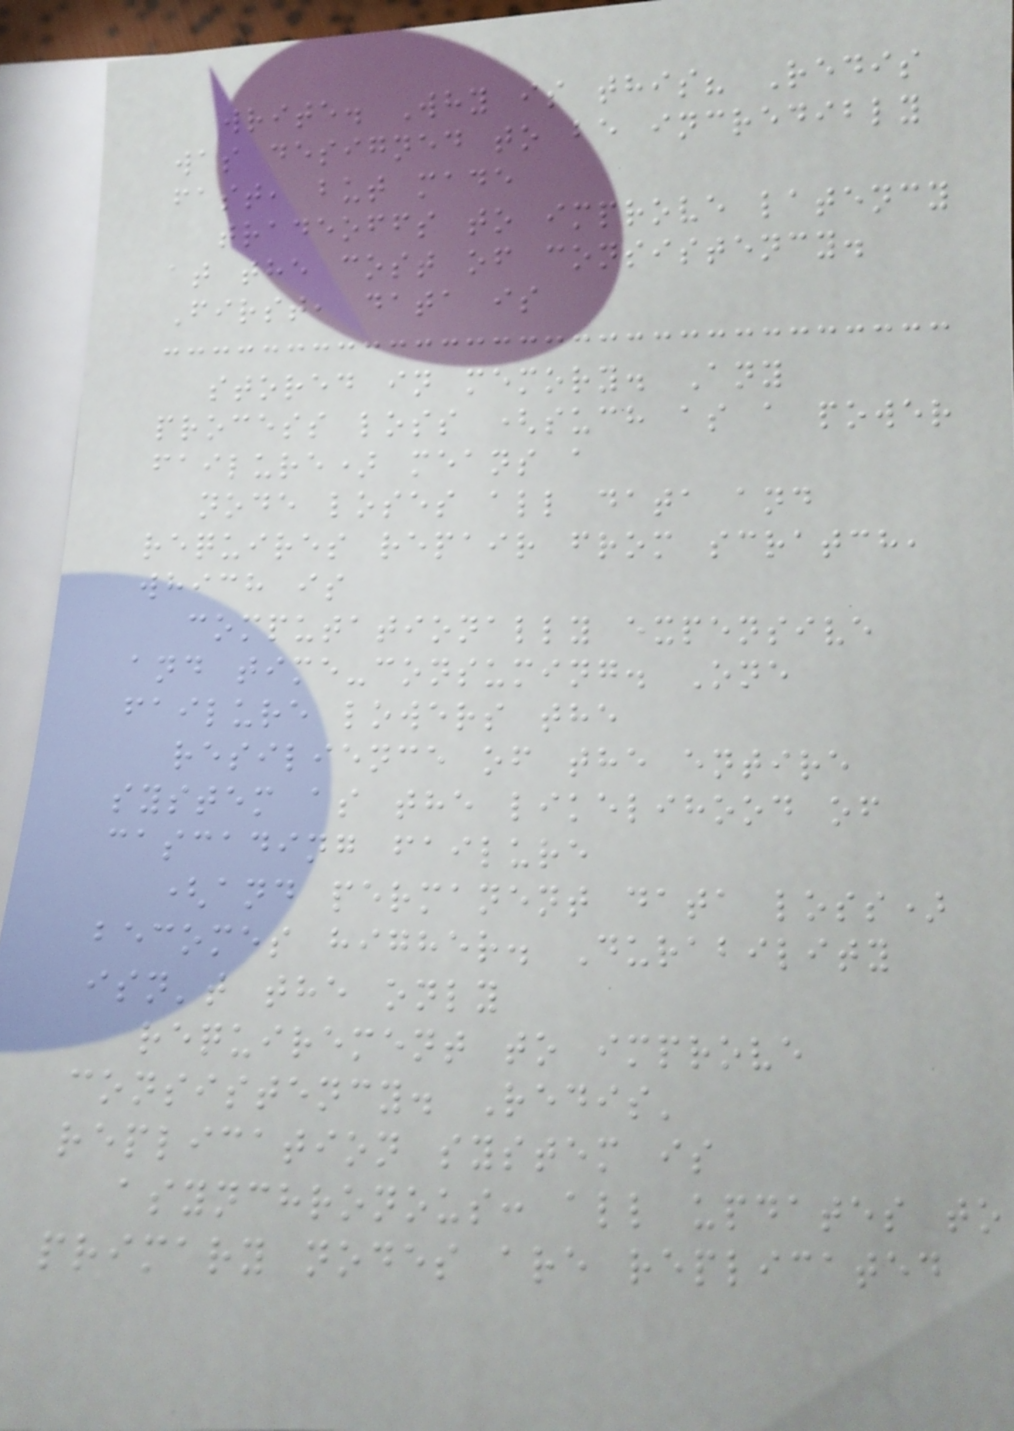write. Why is this? Redis
was designed to be incredibly
fast, but made
tradeoffs to improve latency
at the cost of consistency.
First, data is
stored in memory. Any
process loss (such as a power
failure) means a
node loses all data and
requires repair from scratch,
which is
computationally expensive
and time-consuming. One
failure lowers the
resilience of the entire
system as the likelihood of
cascading failure
(and permanent data loss)
becomes higher. Durability
isn't the only
requirement to improve
consistency. Redis'
replication system is
asynchronous: all updates to
primary nodes are replicated
